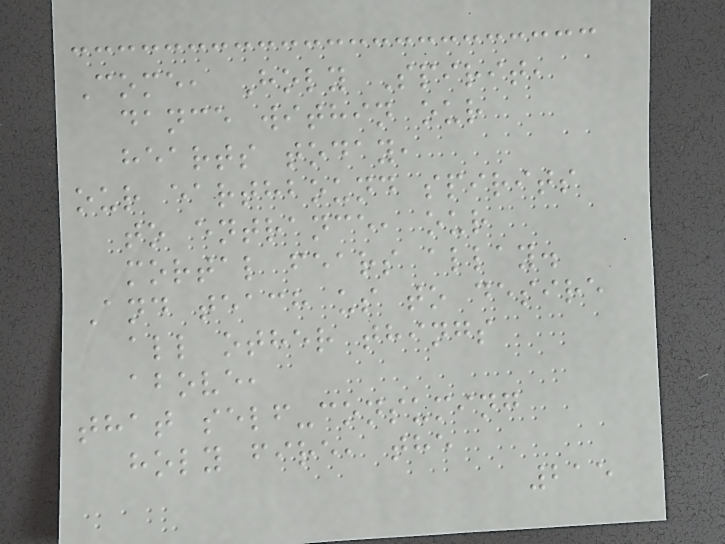Come, Holy Spirit,
dance within our
hearts today,
our earthbound spirits
to entrance, our
mortal fears allay.
And teach us to desire
all other things
above,
that self-consuming
holy fire, the
215
